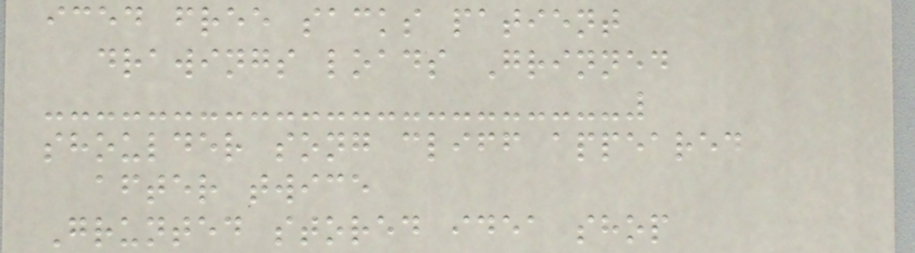iced free sacks patient
drawings loads Grinned
shoulder song cliff appeared
after twice
Grunted stored idea shop
